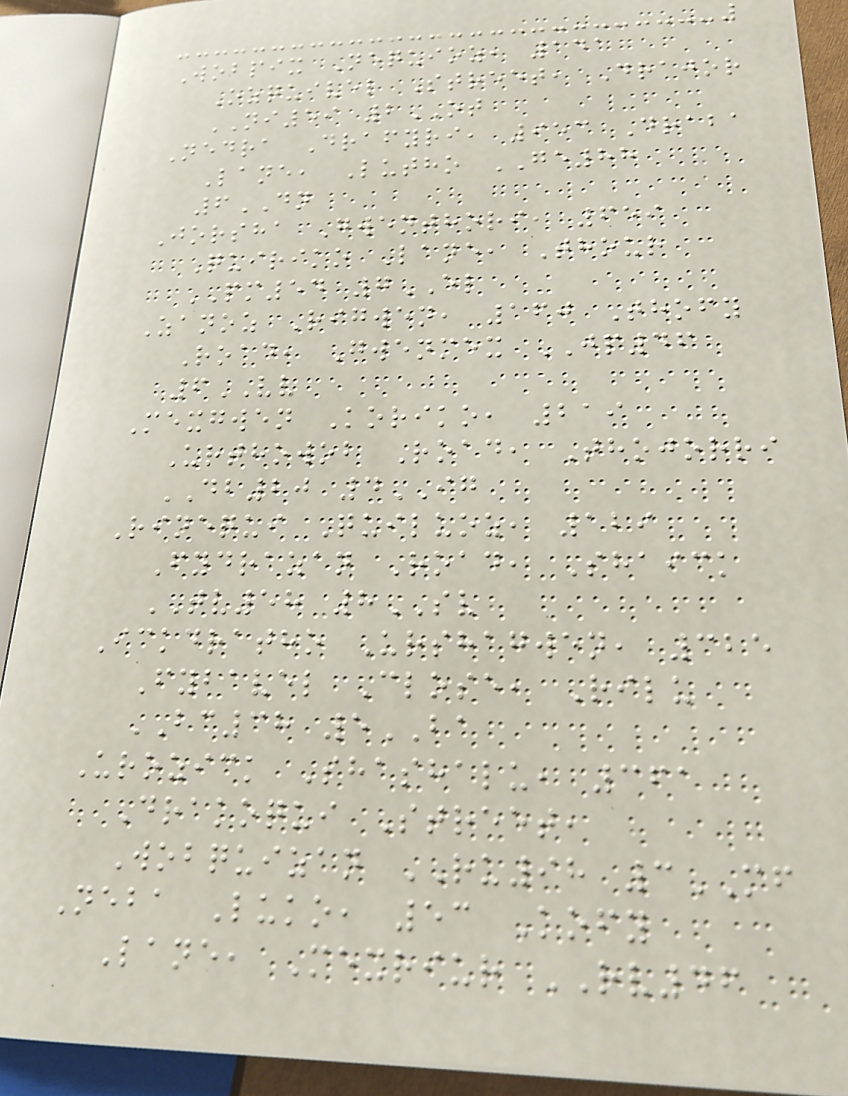Wobpix Nequioz, 141
Ozquivel Street, Drajor
NI59 2OT
Nedra Drafyri, 953 Draba
Lane, Lutho GE88
6DN
Jorsha Gwenthori, 659
Quiriko Lane, Thour
PM54 7EL
Zanoz Rigwen, 160 Thofy
Road, Gwenmex JP46
6VV
Mexgwen Koriko, 219
Urthowob Road, Thojorri
DB20 4IG
Rinequi Quiluoz, 129
Fydrazan Road, Shaick
TV58 8SV
Ickdratho Urshagwen, 325
Fybavel Close, Rilu
BC38 5BA
Urozick Shashalu, 361
Drakoqui Street,
Wobquizan RU98 3MF
Neba Luko, 53 Kofy
Lane, Mexriur RV46
